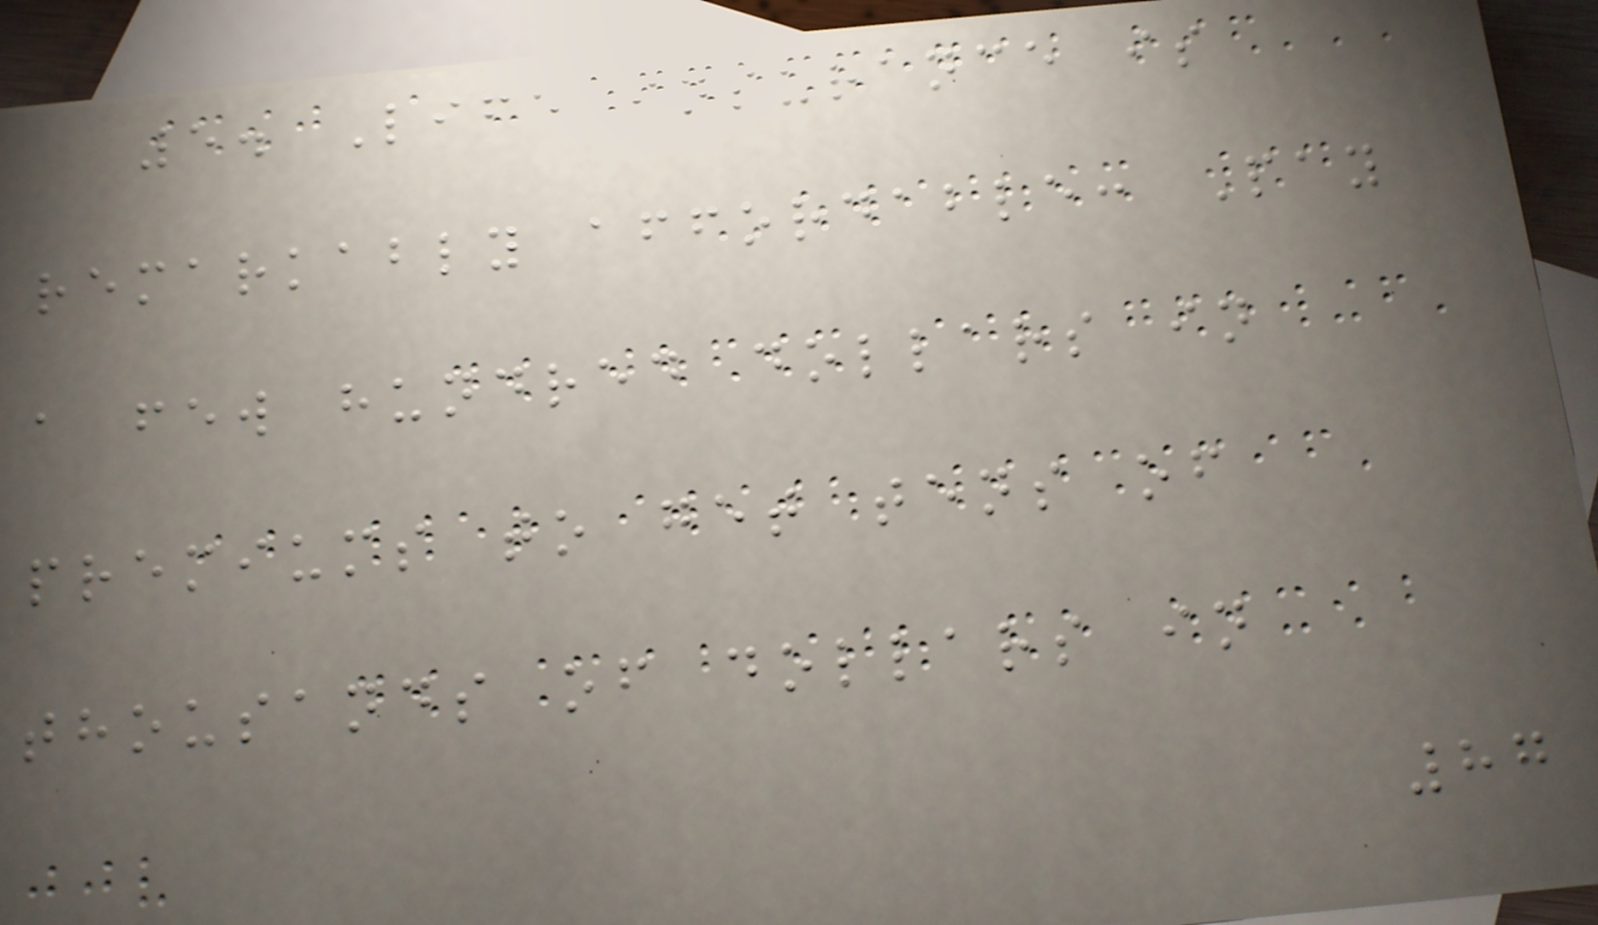5. Life insurance is
remarkably affordable: Pay
a few hundred dollars in
premiums to get tens of
thousands of dollars in
87
